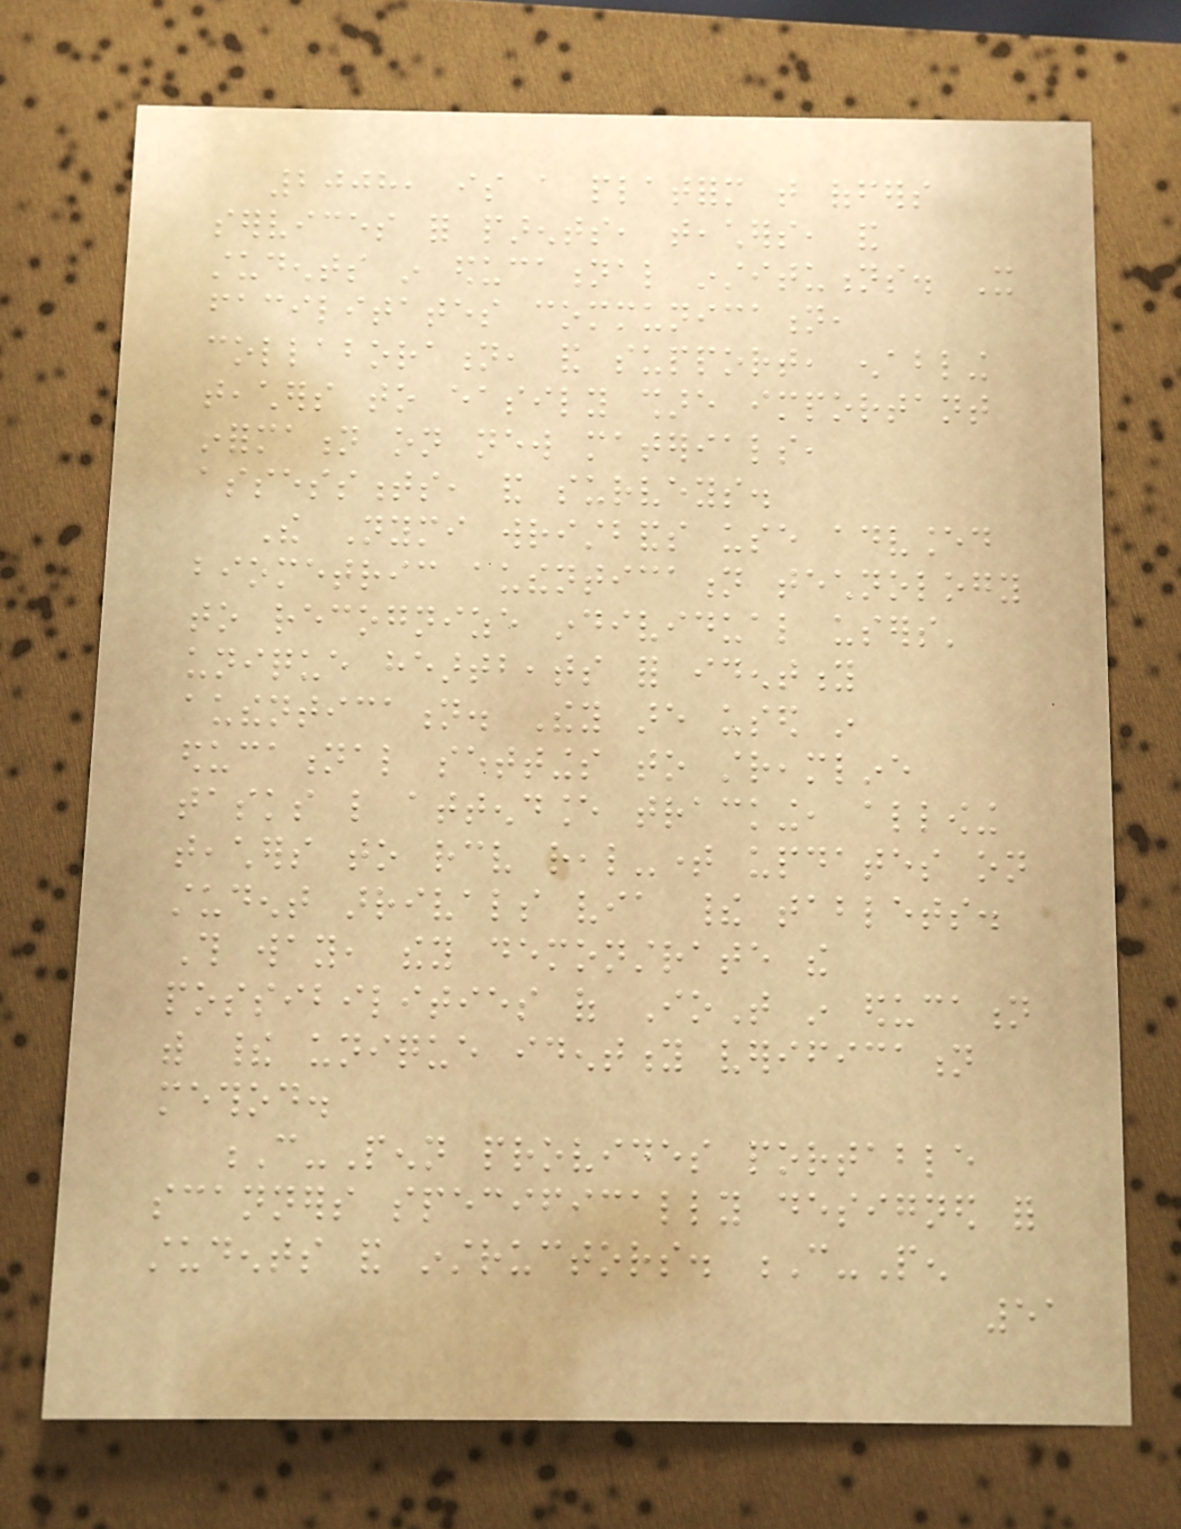2008, is a platform that offers
services for parents, teachers, and
students in educational institutions. It
facilitates communication,
collaboration, and support, enabling
teachers to easily share important
information on new materials,
assessments, and surveys.
The Nymi wristbands use advanced
biometric authentication technology
to recognize individual users'
unique heartbeats for identity
authentication. They are used in
educational settings to streamline
tasks like attendance tracking, allowing
teachers to receive real-time updates on
student arrivals via their tablets.
This way, they demonstrate the
possibilities of IoT in education
with their unique identity verification
method.
C-Penn provides portable
scanners specifically designed for
students and instructors. C-Pen
51
